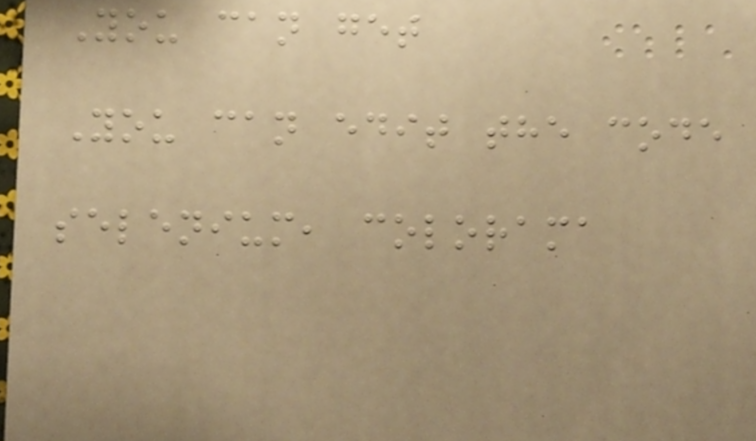You can get
You can edit the code
selenium, colorama
